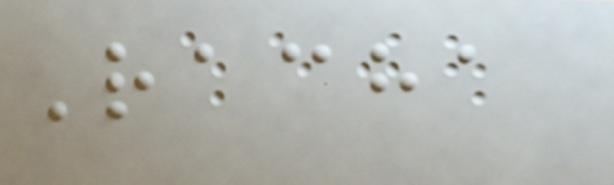Racha
